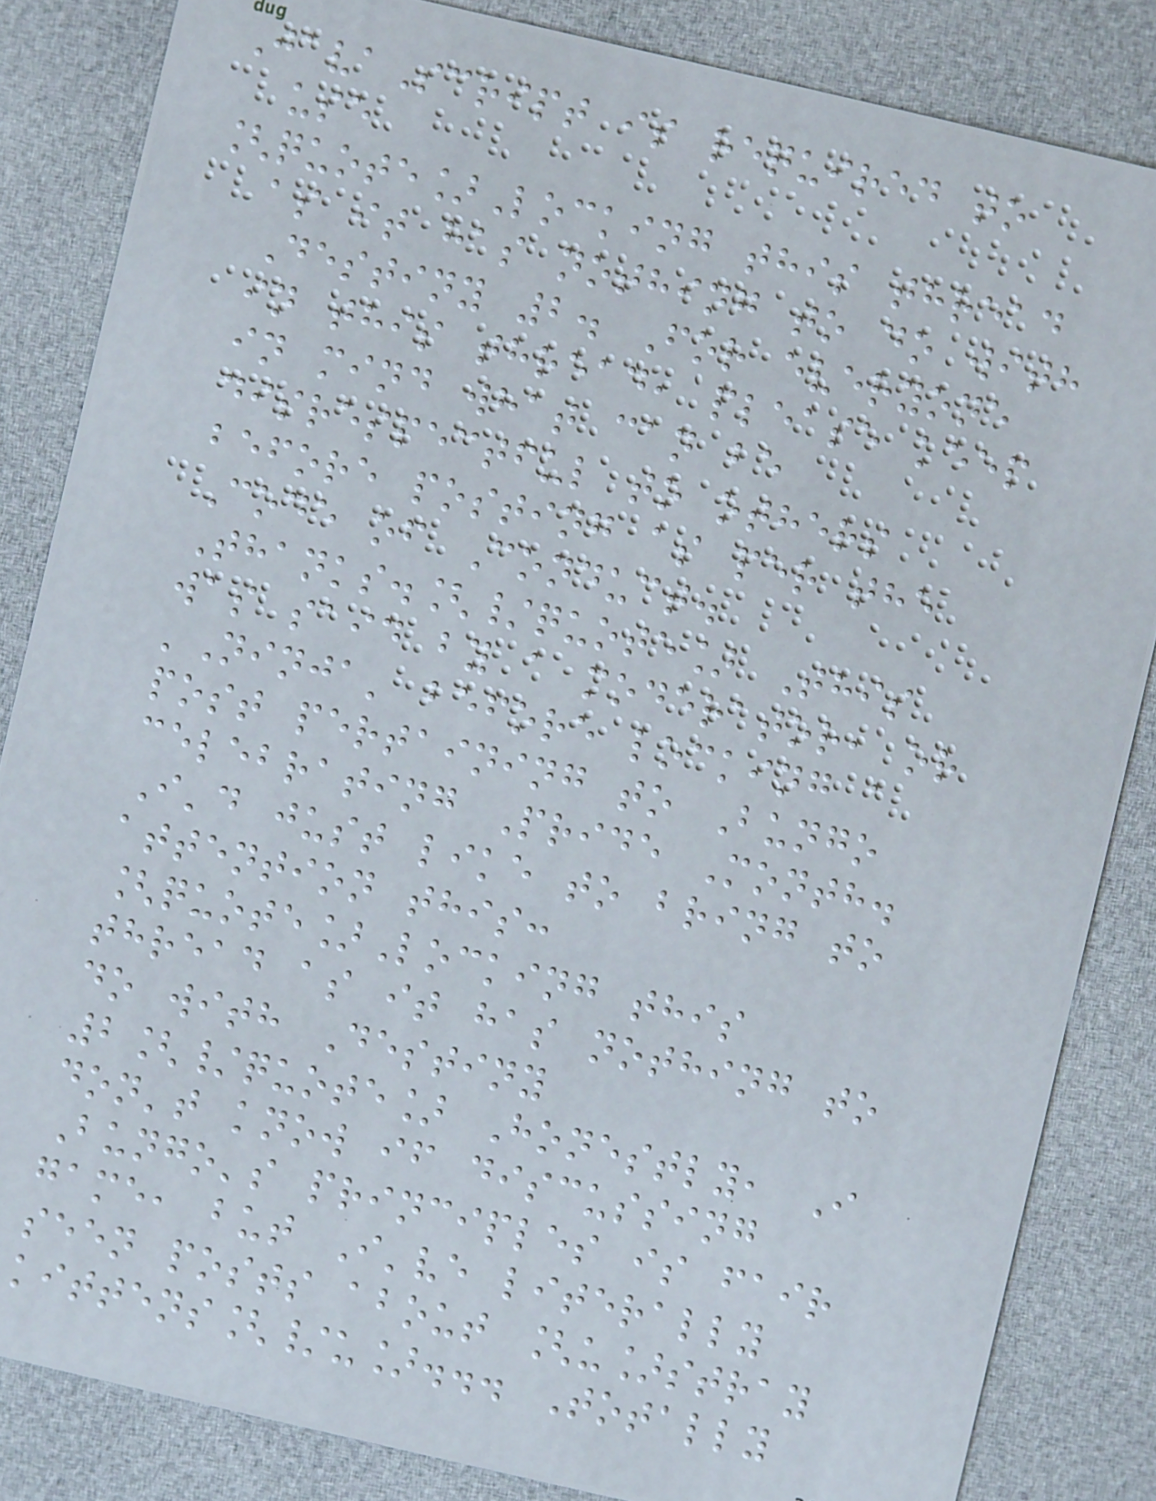JavaScript is required to
use
[quote]Locking this thread
as it has nothing to do with
Destiny 2. For everyone
in this thread, please keep
in mind what can be
disrespectful to others
before posting as per the
Code of Conduct.
Thanks.[/quote] This
was said by a moderator, or
'Ninja' before locking a
post pertaining to Bungo
celebrating Pride Month.
I'd just like to bring to
attention this:
[quote]Locking this
thread as it has nothing to
do with Destiny
2[/quote] Honestly, I
don't know if discussing
Bungo's principles is fair
game, but I've literally
seen posts about [u]stray
kittens[/u]... Totally
